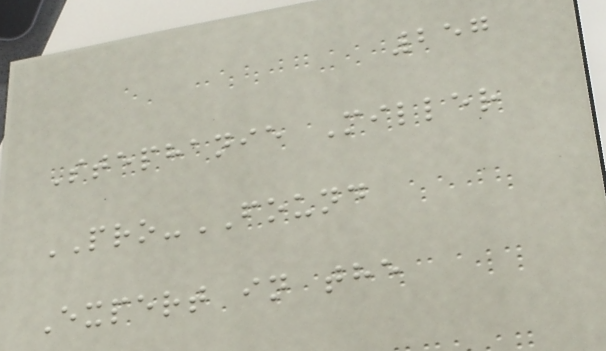257
Stephanie Miller
PRO-FOUND
Expert in the
